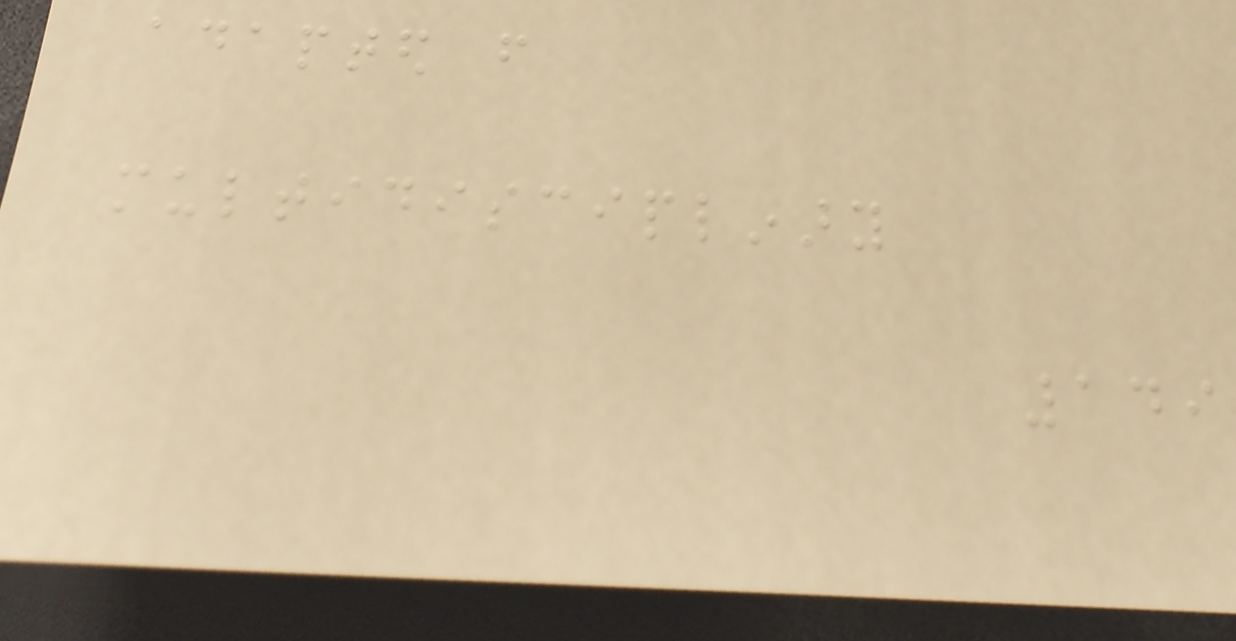adapted from
multidisciplinary
149
